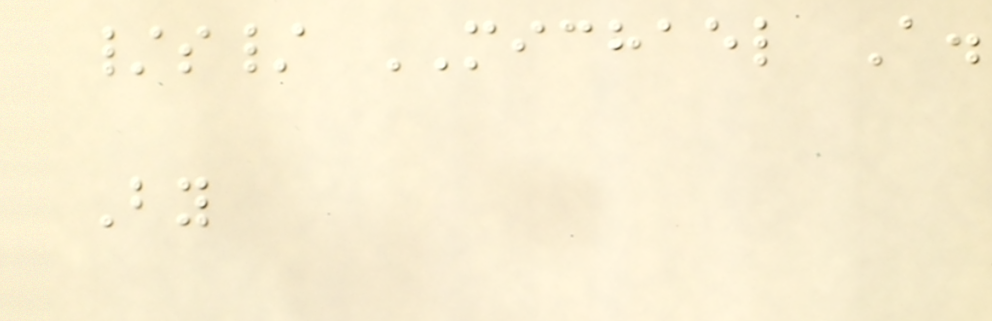/s/ MICHAEL A.
By
